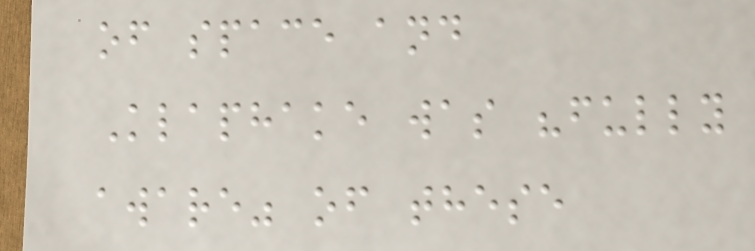of space and
Klaphake was "fully
aware" of these
